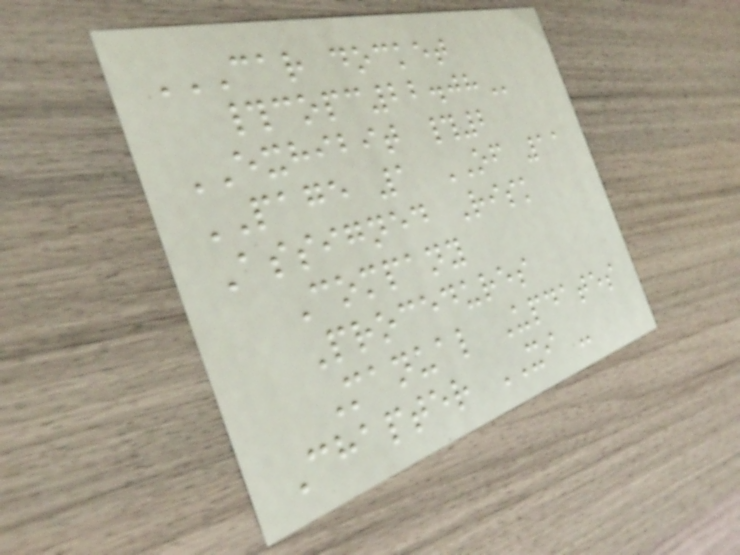CAR DOCKET
#COPC22.08
EXHIBIT #2
PAGE 1 OF 11
Assigned Risk
Company
Procedures
Manual Updates
Chapter XI -
